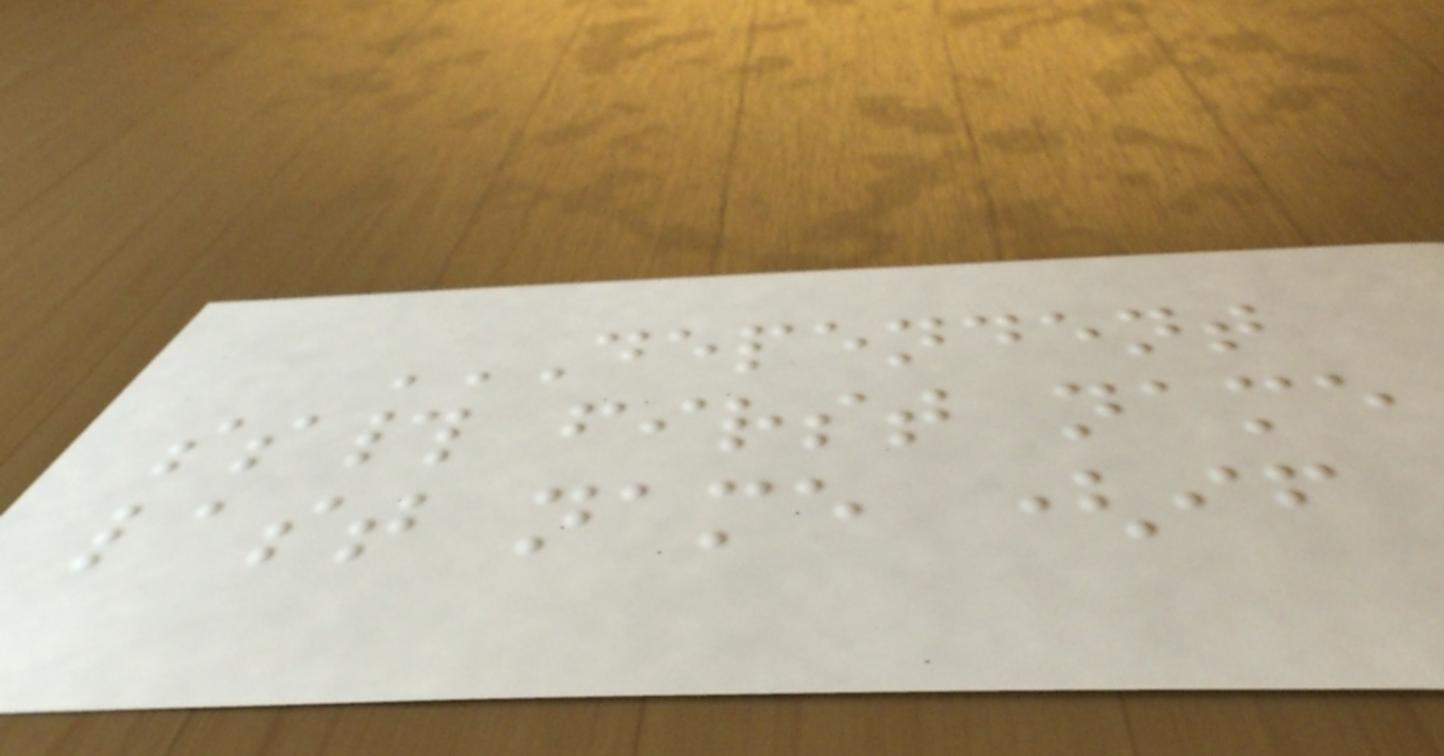DEPENDENT
SS# FIRST NAME
LAST NAME (IF
